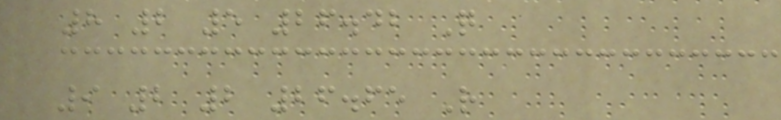8 2 5 26.42 Q
9 2 2 26.65 R
